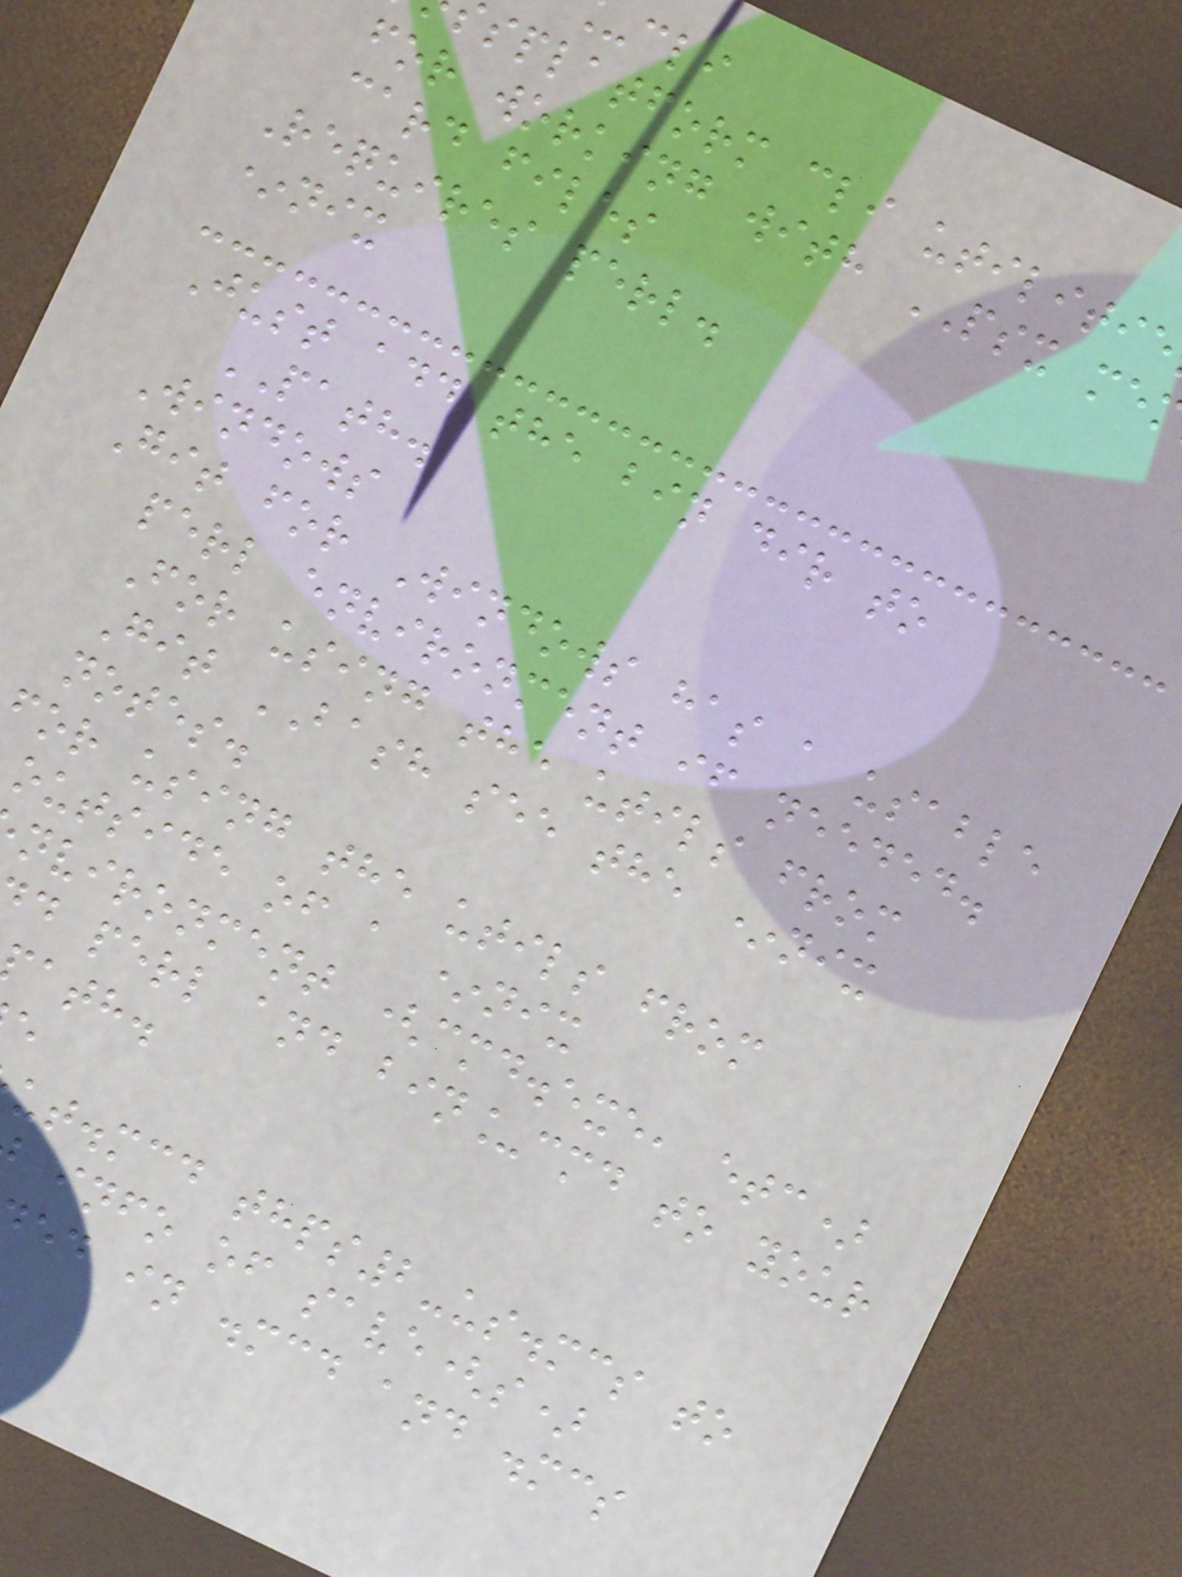splatform cli utilitie
for working with PSX me
card files
Requires perl.
*nix
Just add the bin dir to
PATH.
Windows
Git for Windows has a usable
perl environment if needed.
For using the utils from
Git BASH see the *nix
notes.
for using the utils from
outside of a *nix
nvironment (cmd.exe, etc)
d perl and bin_cmd to your
ath.
ut.mcd thps2-us.mcs to
info of save(s)
ed in .mcd and .mcs
